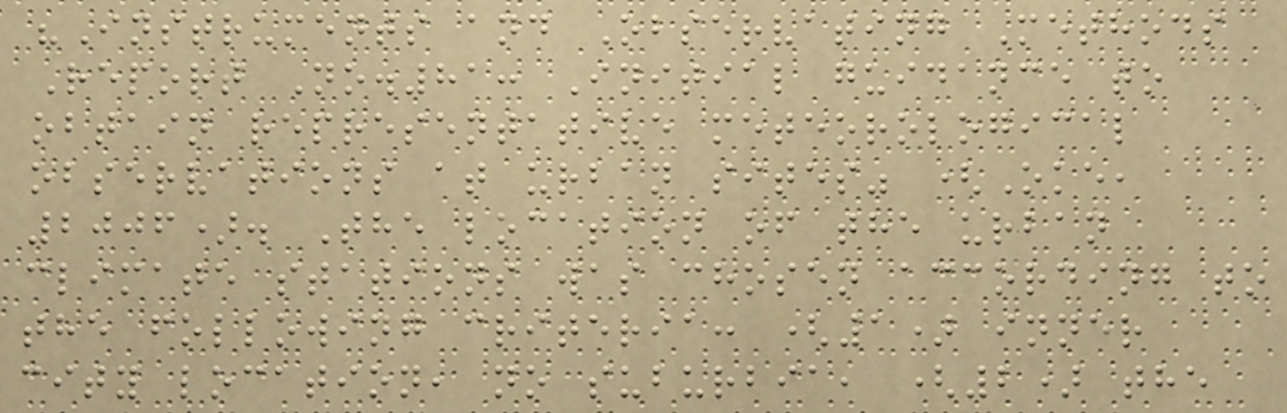"Instruments and Observating Methods
Report No.81: Initial guidance to
obtain representative meteorological
observations at urban sites" (Oke,
2006). The location of the urban
climate stations was chosen according to
the following criteria: (1) inner
city location, no suburbia, (2) the
